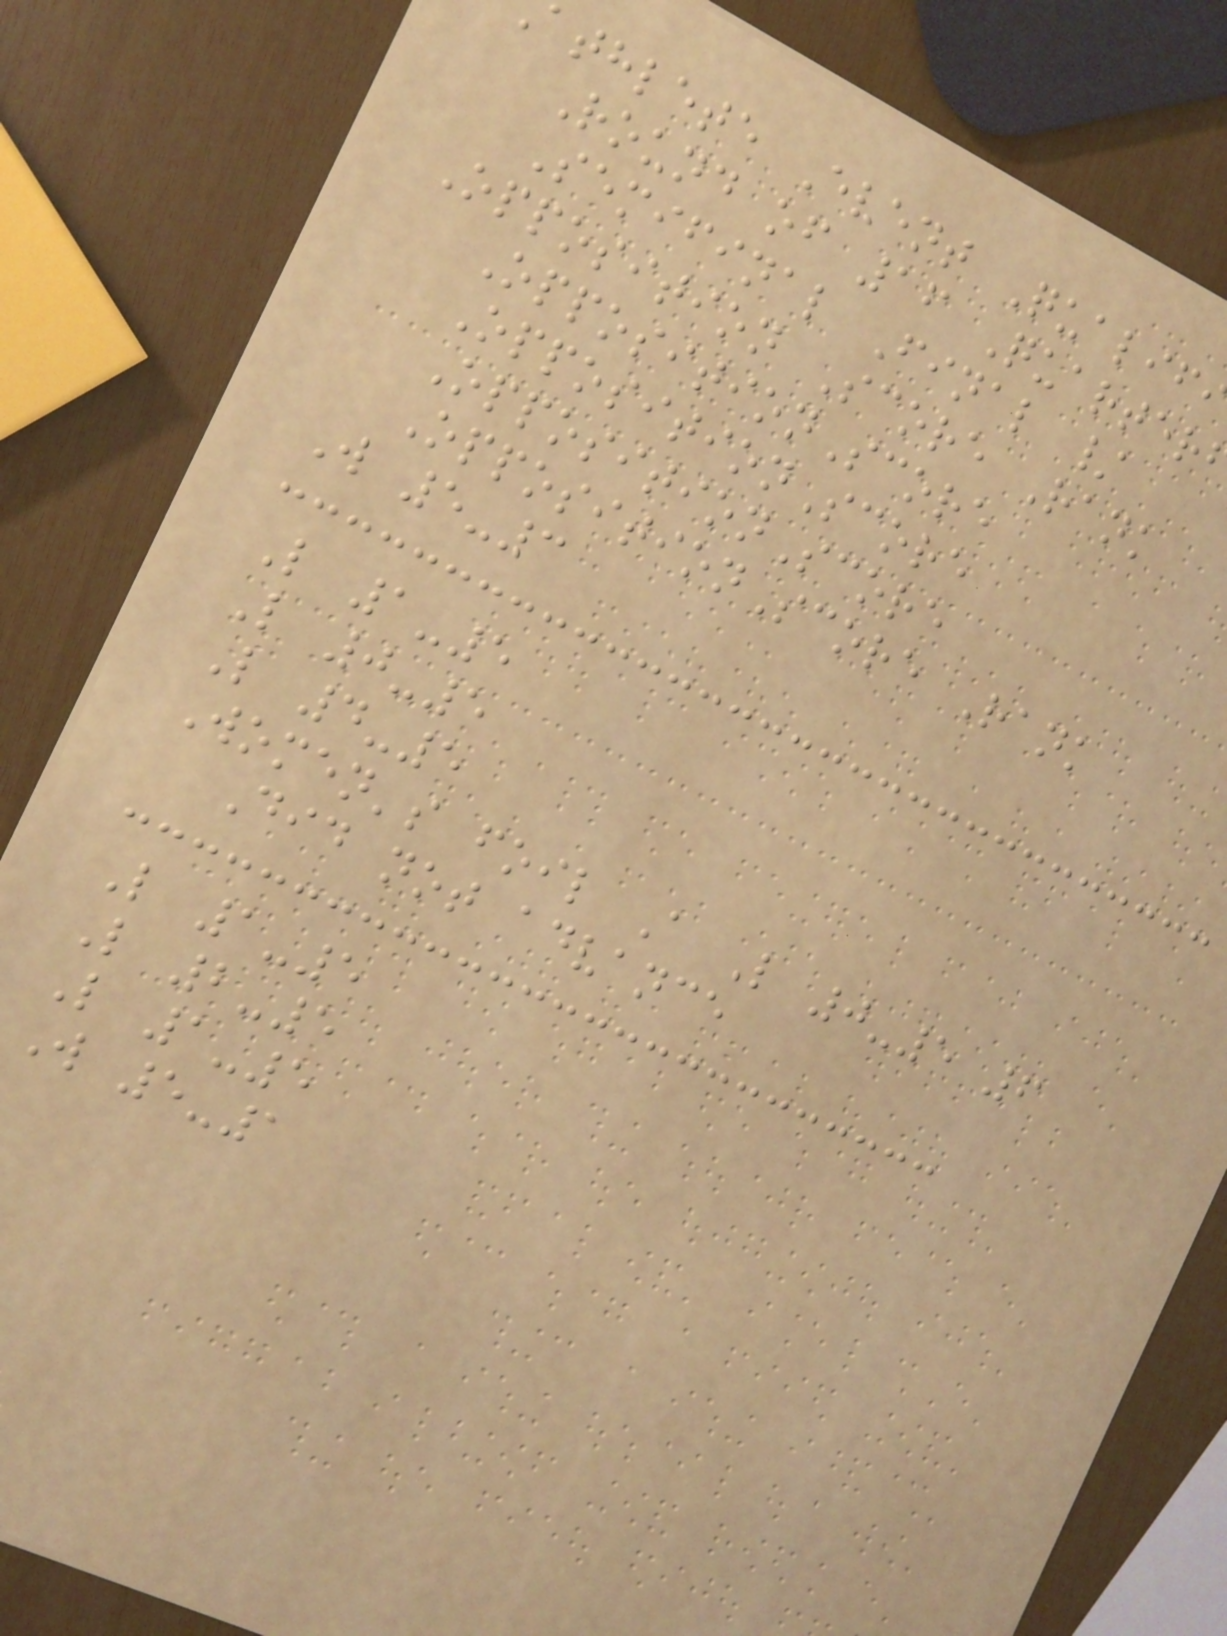athlete Event Qualif
Round of 16 Quarter
Semifinal Final /
Opposition Score Rank
OppositionScore
OppositionScore
OppositionScore
OppositionScore Rank
W 5-3
L 1-5
L 0-5
L 4-5
Women's foil A L 0-5 6
Did not advance
L 1-5
L 2-5
L 1-5
W 5-1
